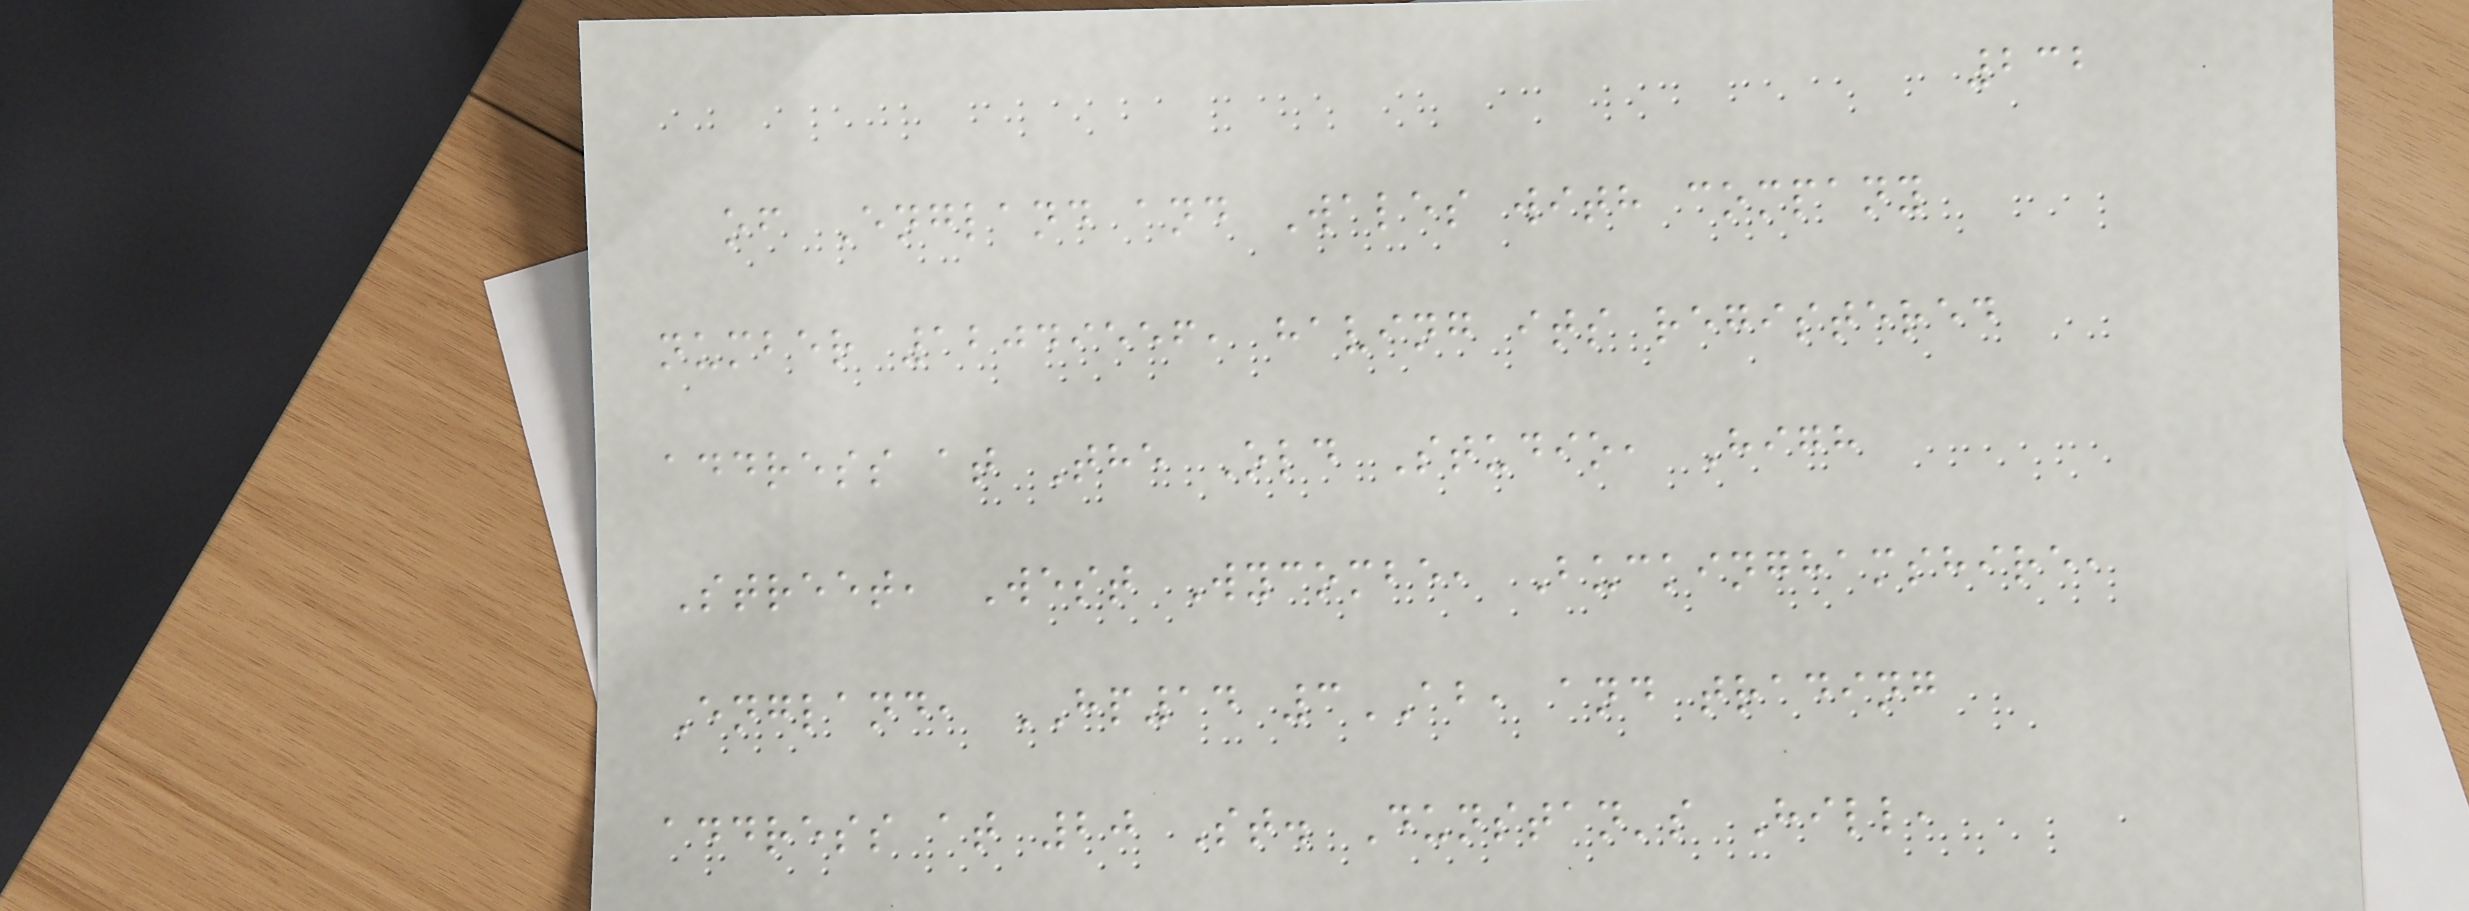232
of England and Wales with company
number 12049556, having its registered
address at The Old Studio, High
Street, West Wycombe, Buckinghamshire,
England, HP14 3AB, and trading
address at 20 St. Dunstan's Hill,
